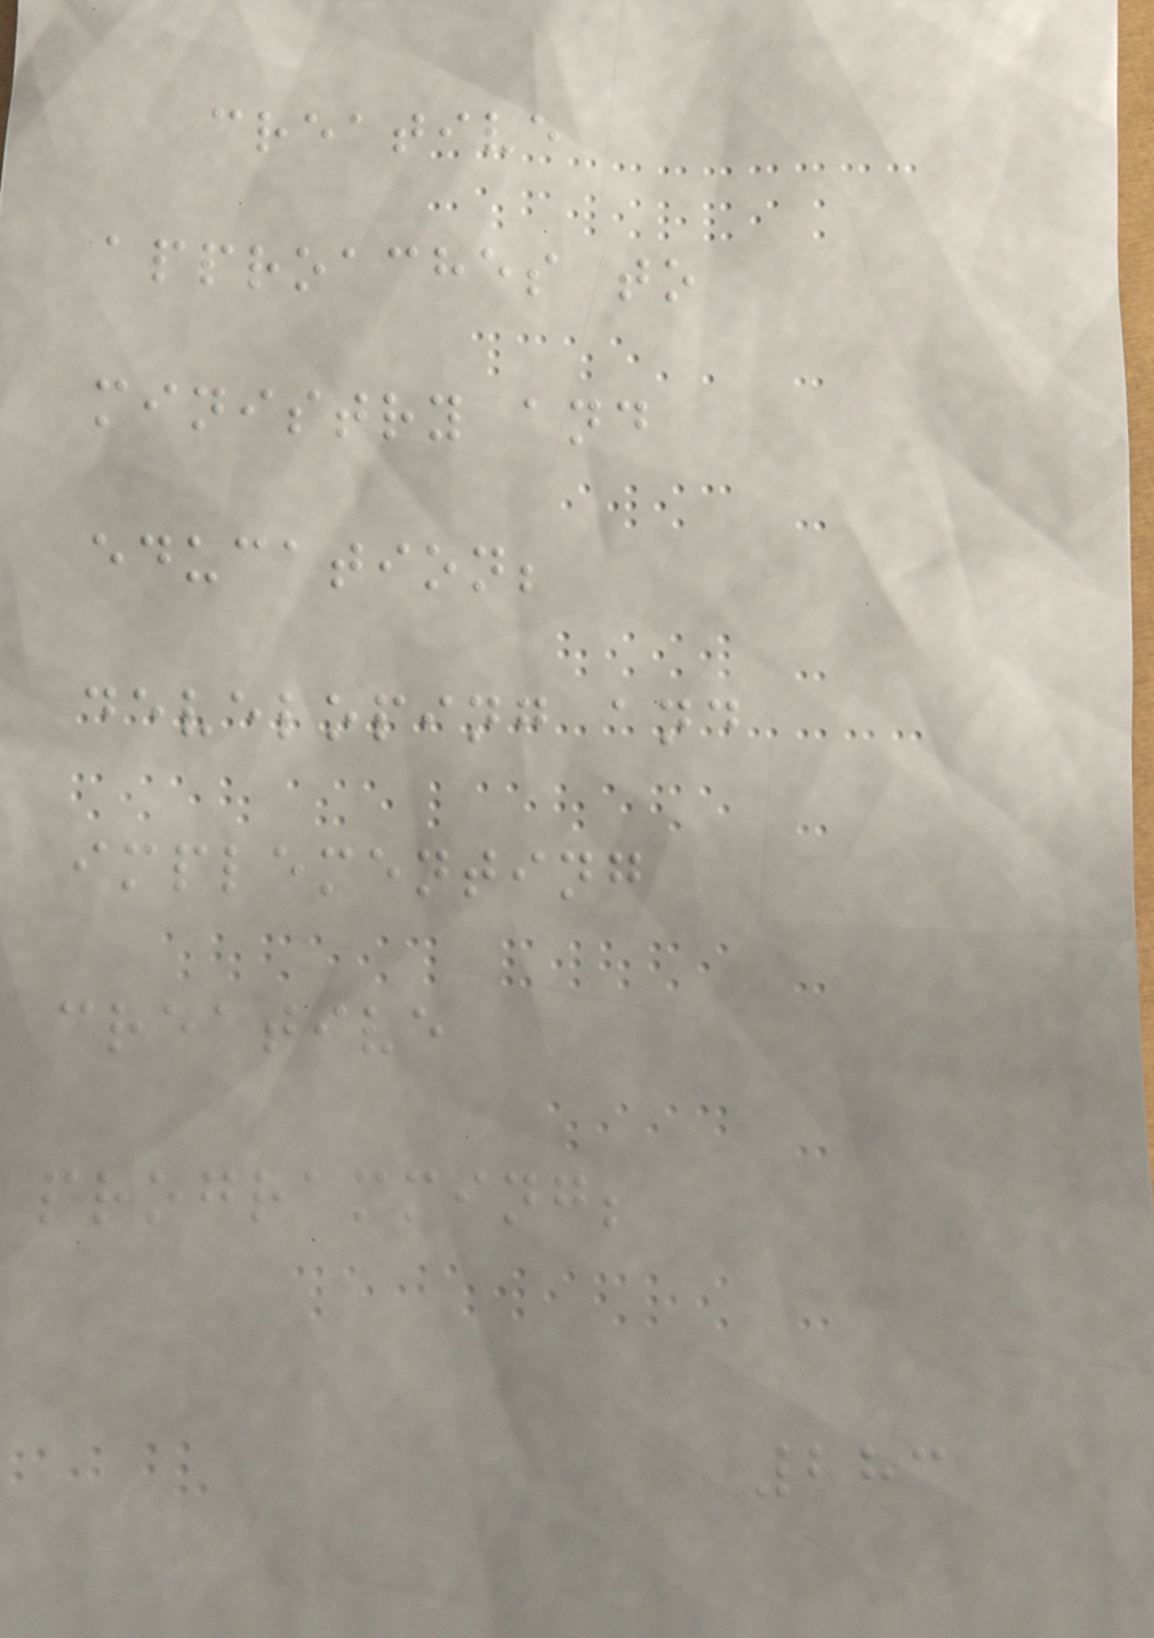creative
approaches to
ministry and
education;
developing and
implementing
creative
programming;
283
